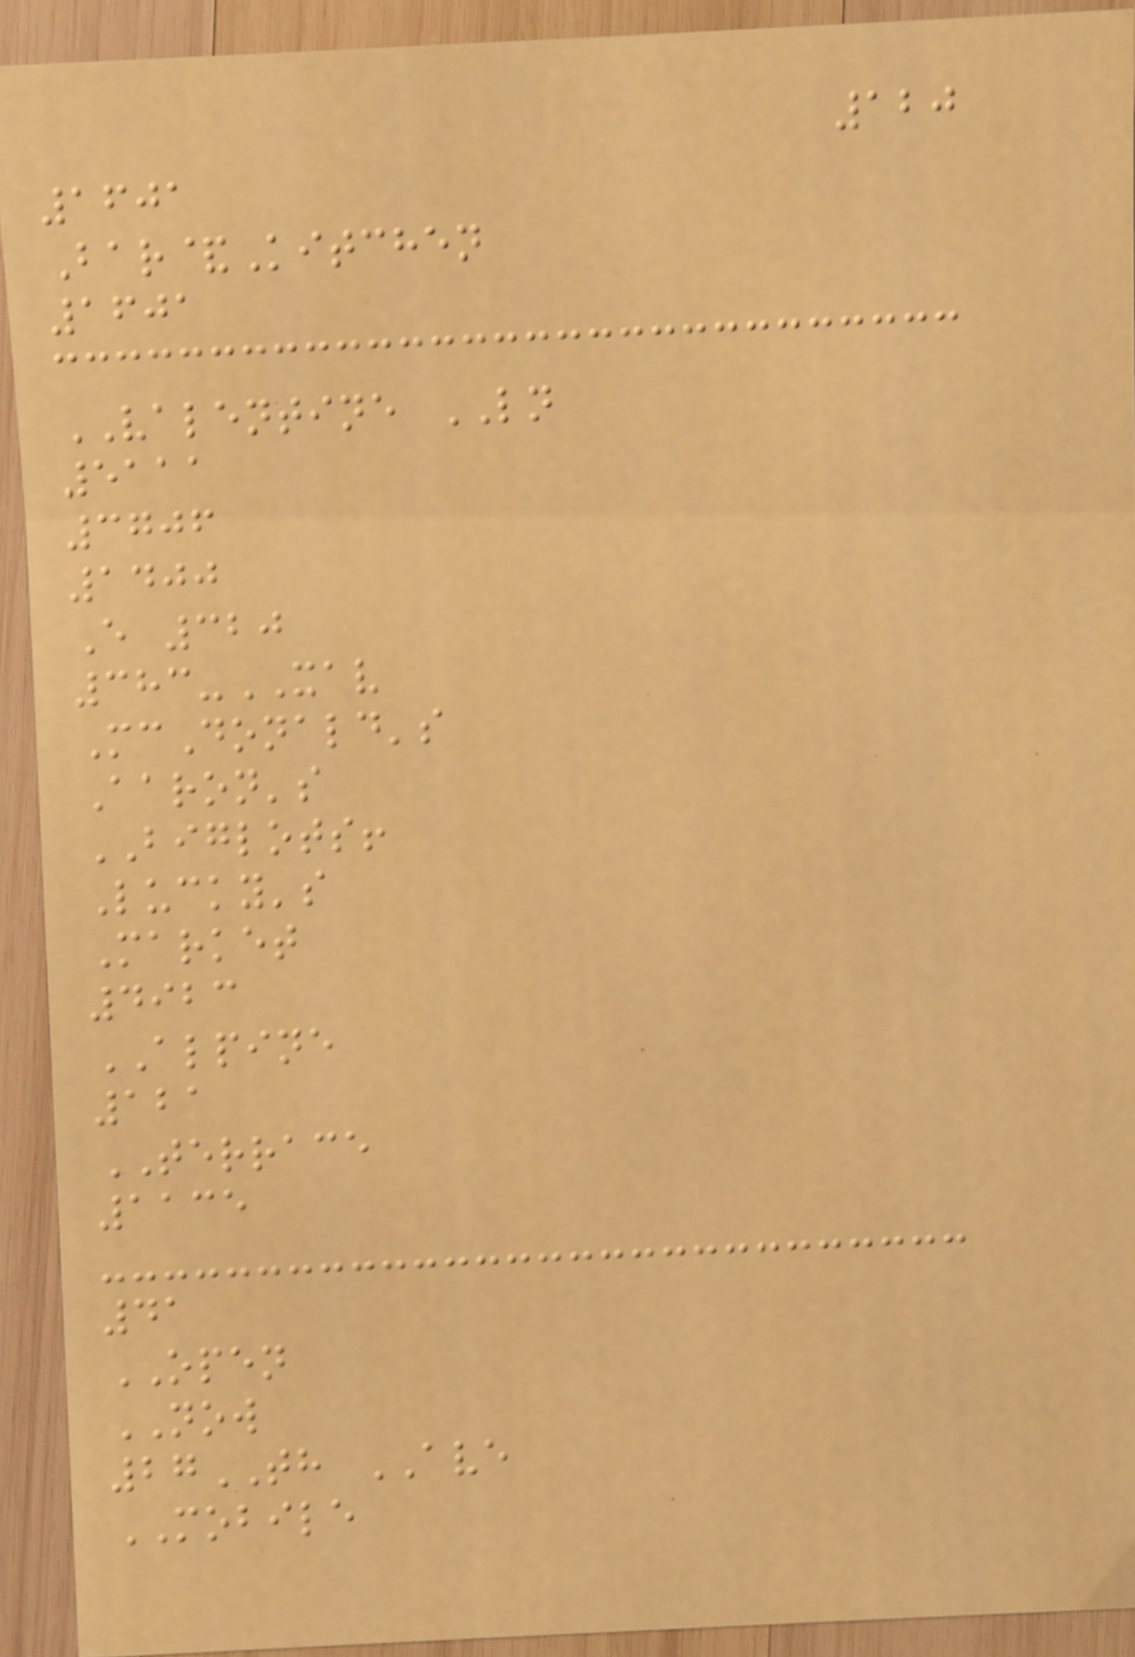120
1601
Bar&Kitchen
1601
VALENTINE LN
5111
3706
1400
E 320
383-XAV
McDonald's
Aaron's
BIGLOTS!
Lucky's
Market
4923
ALPINE
121
TERRACE
1135
41
OPEN
NOW
27TH AVE
MOBILE
